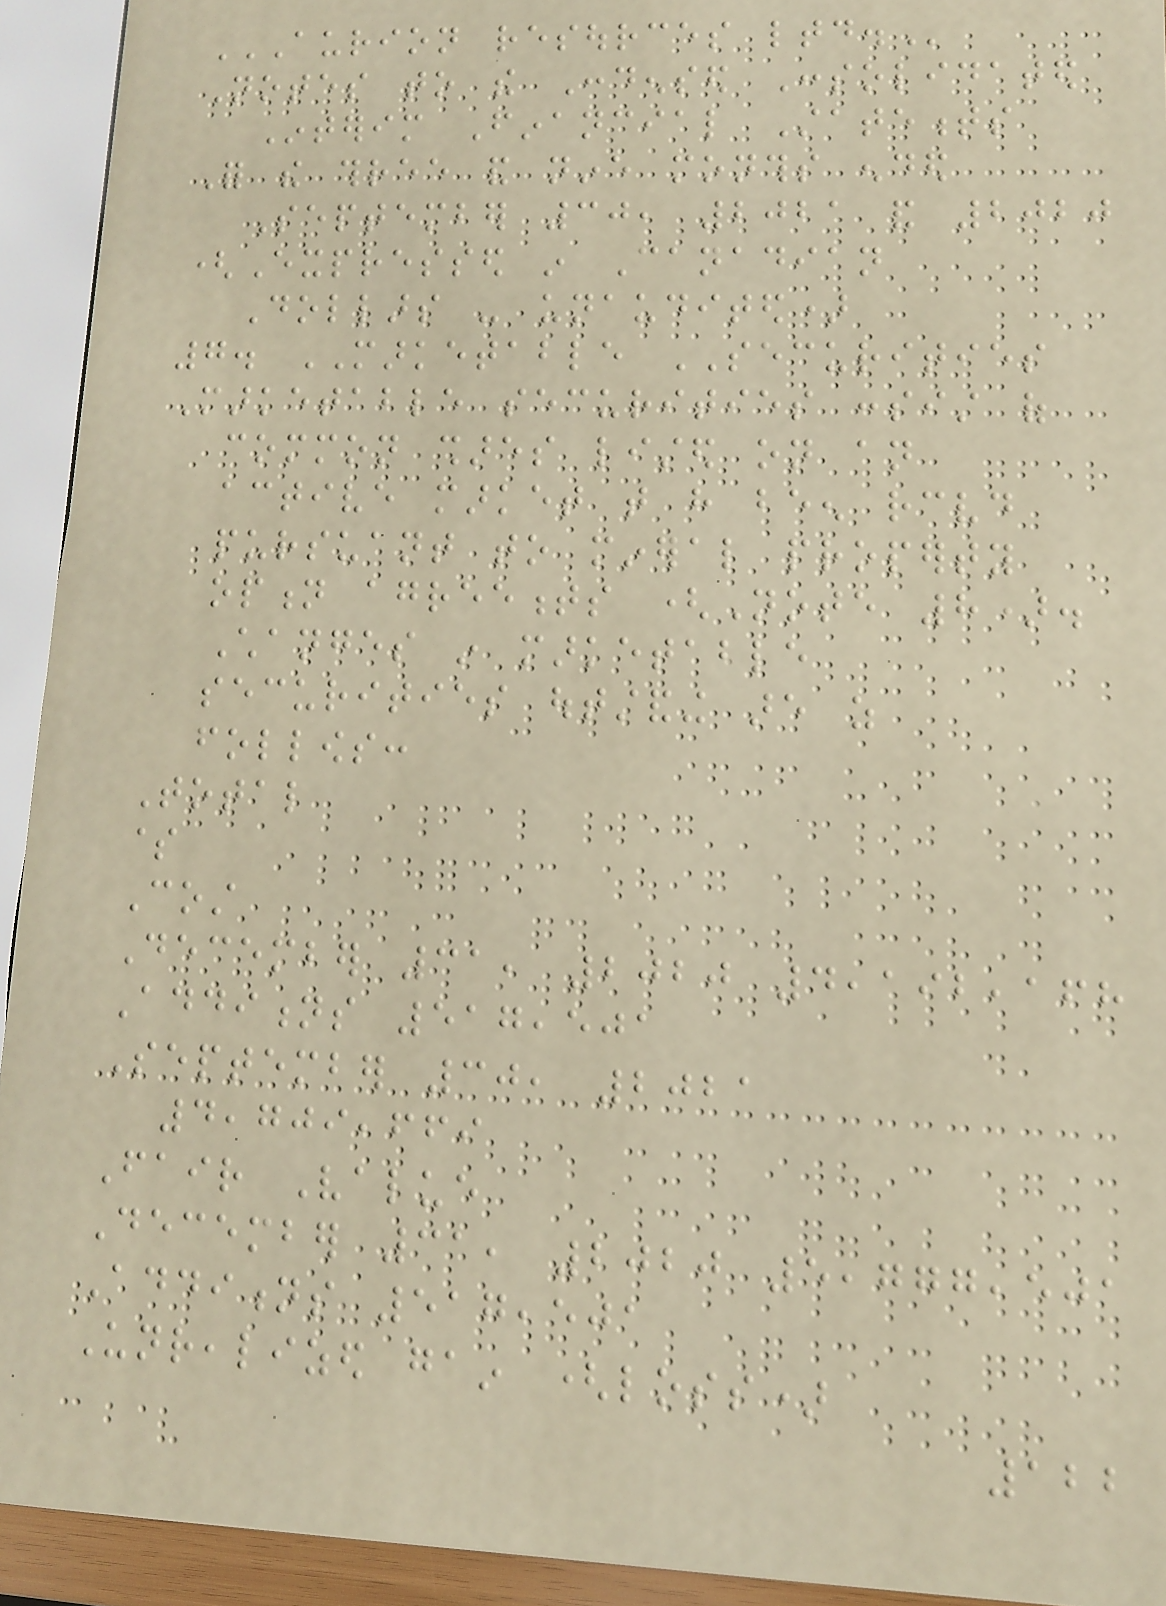AURION RESOURCES LTD.
Notes to the Condensed Consolidated
Interim Financial Statements
For the three and nine months ended
September 30, 2021 and 2020
(Expressed in Canadian
Dollars - unaudited)
7. MARKETABLE SECURITIES
Marketable securities consist of
common shares listed on an
active market that have been received
pursuant to mineral property
option agreements (Note 8).
Changes in marketable
securities outstanding are as
follows:
Total
$
Cost
December 31, 2020 4,192,168
Additions 517,501
September 30, 2021
4,709,669
Fair Value
December 31, 2020 5,777,501
Additions 517,501
Unrealized gain (loss)
122
